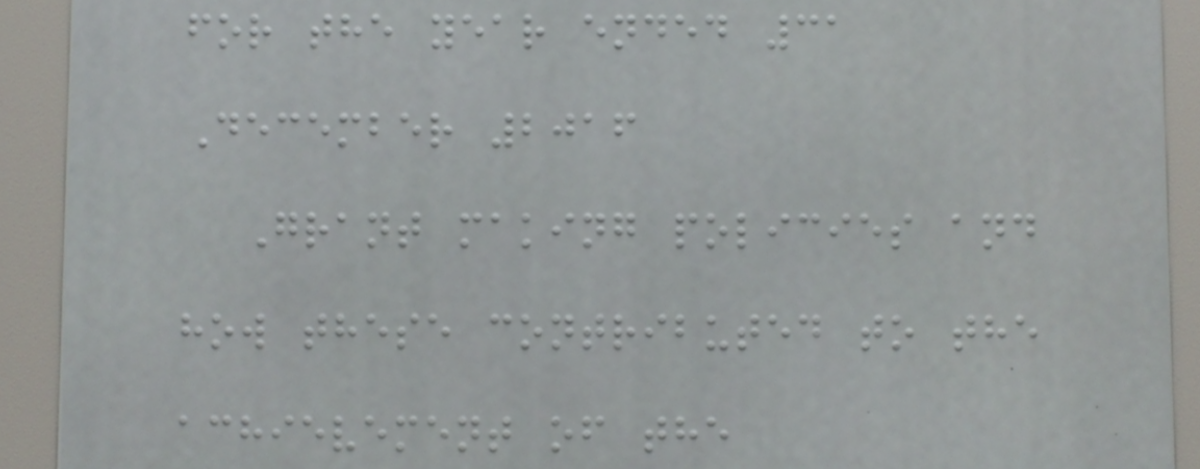for the year ended 31
December 2016
Grant making policies and
how these contributed to the
achievement of the
